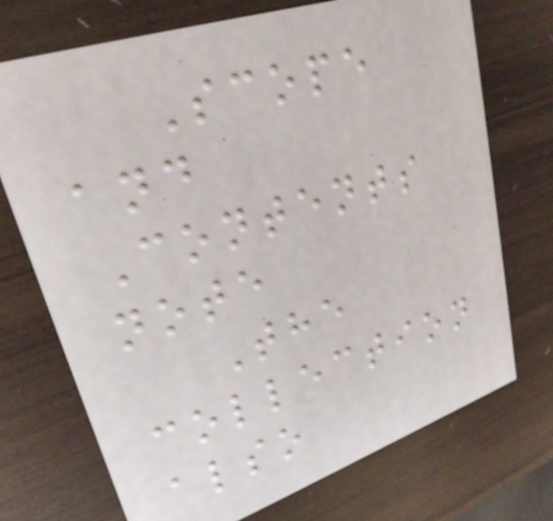Scope
and
Contents
note
The
collection
also
